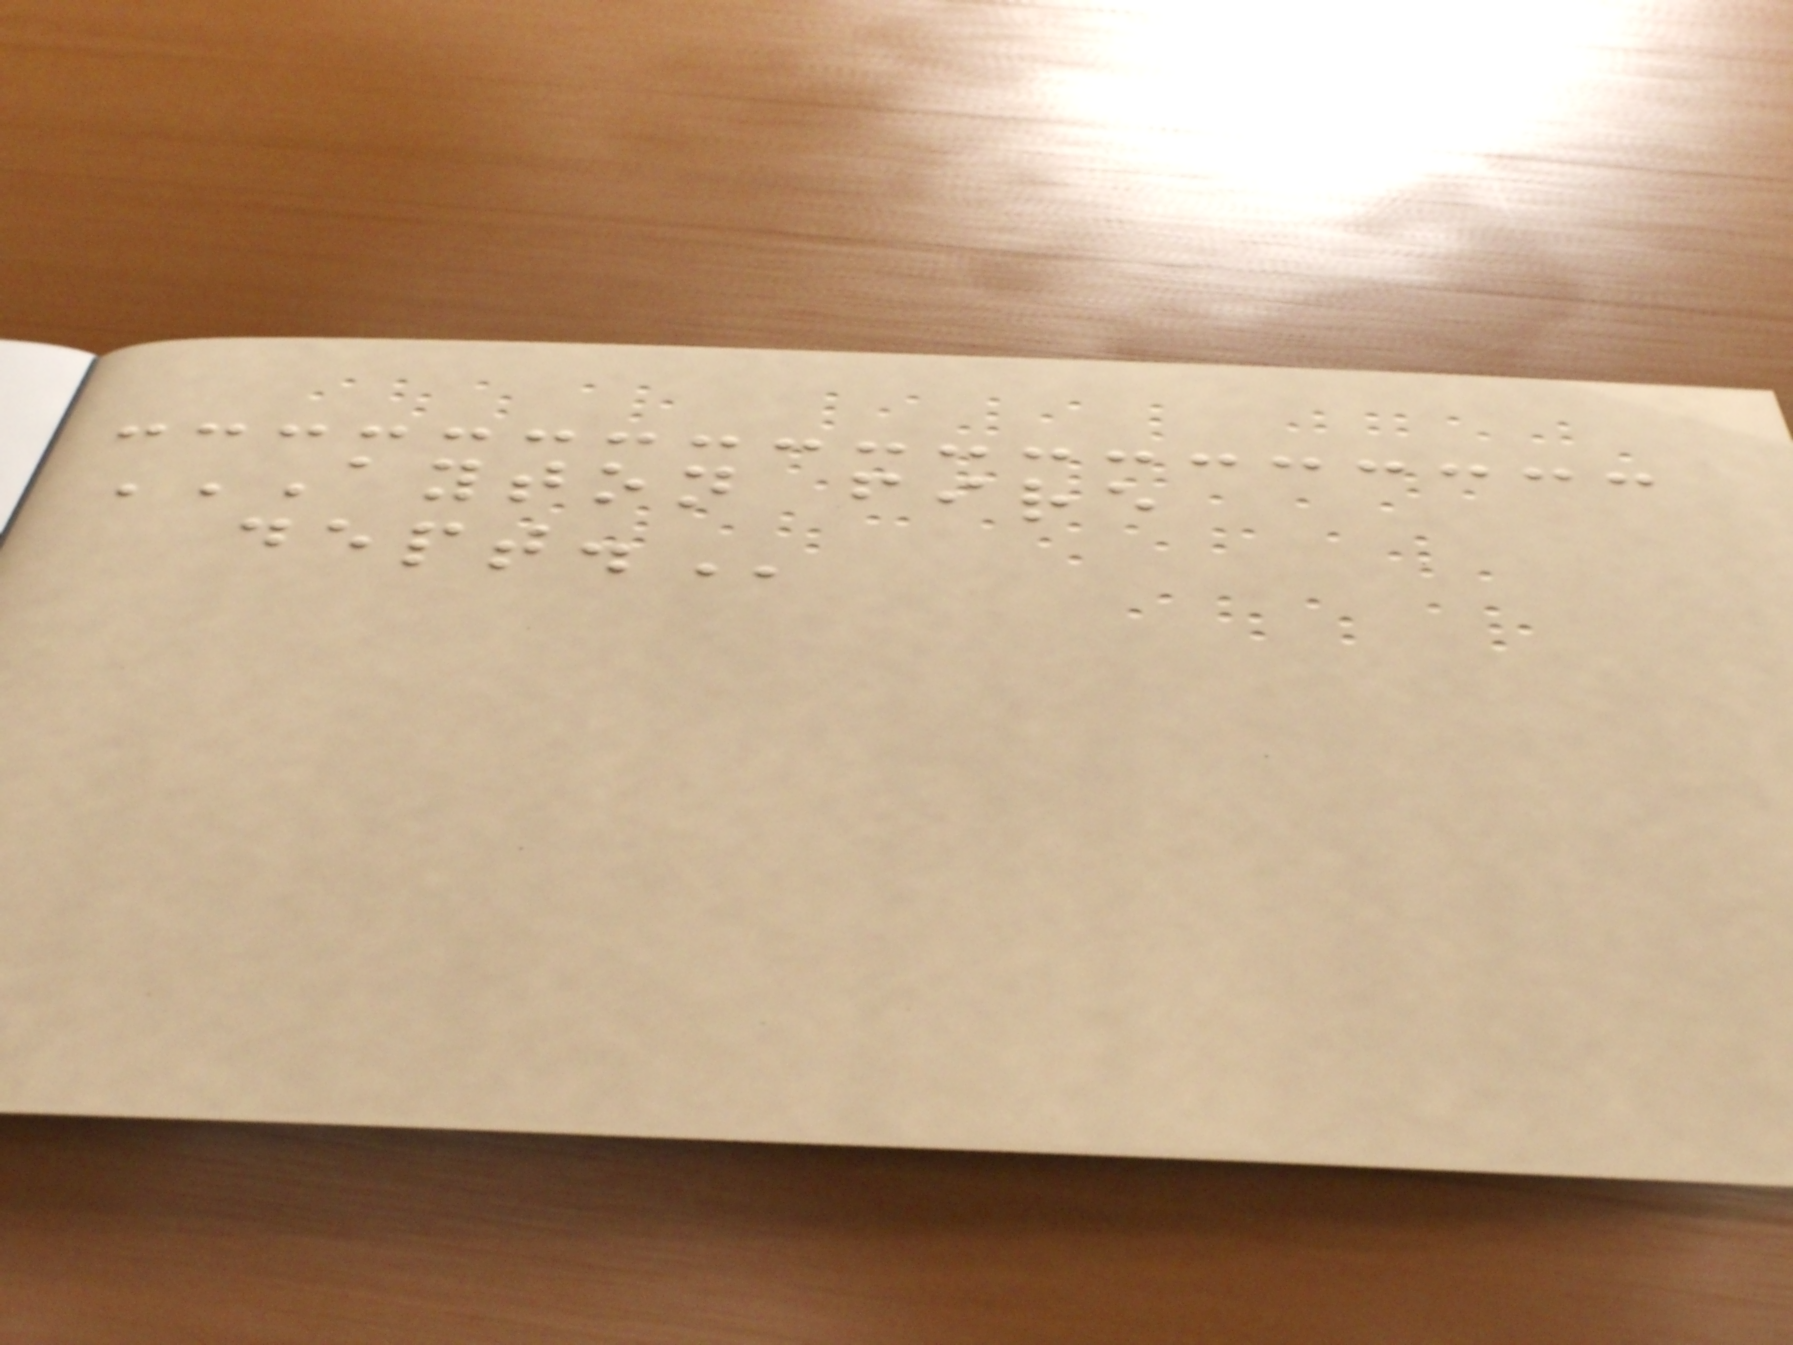AYTON FIRE
DEPT.
